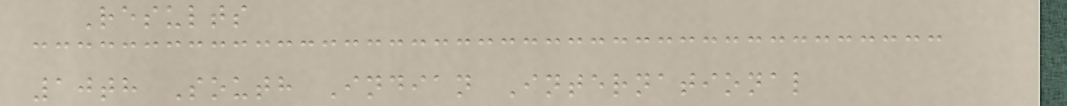Results
10th South Indian International
